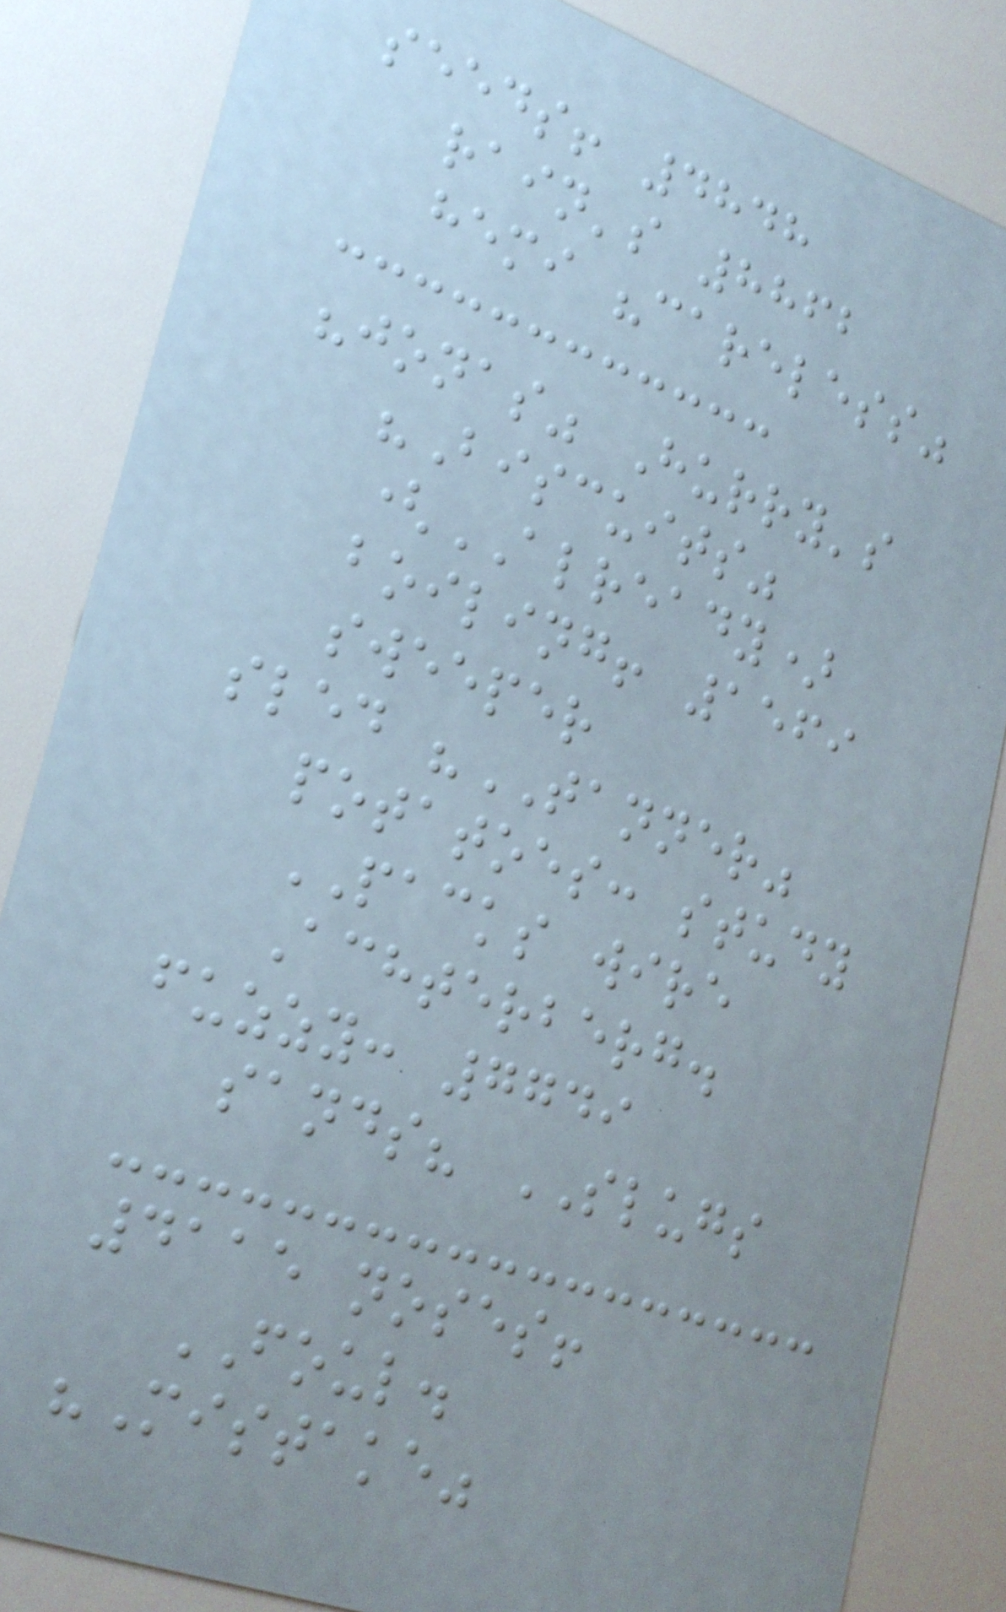seeds! 4848
rain's 8862
hemi "careless"
"jonas" Hurry's
"Biscuits"
(ALREADY)
boiling! 1569
sweeper
sled "TANNER"
potatoes: study
PACKS wire
Achterberg.
fuzzy: 7749
sands? SLUGS
4115 noses!
FOUL.
"Mistake"
